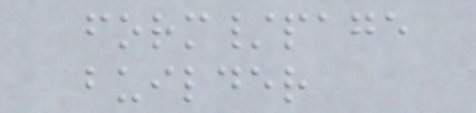form/page
builder
